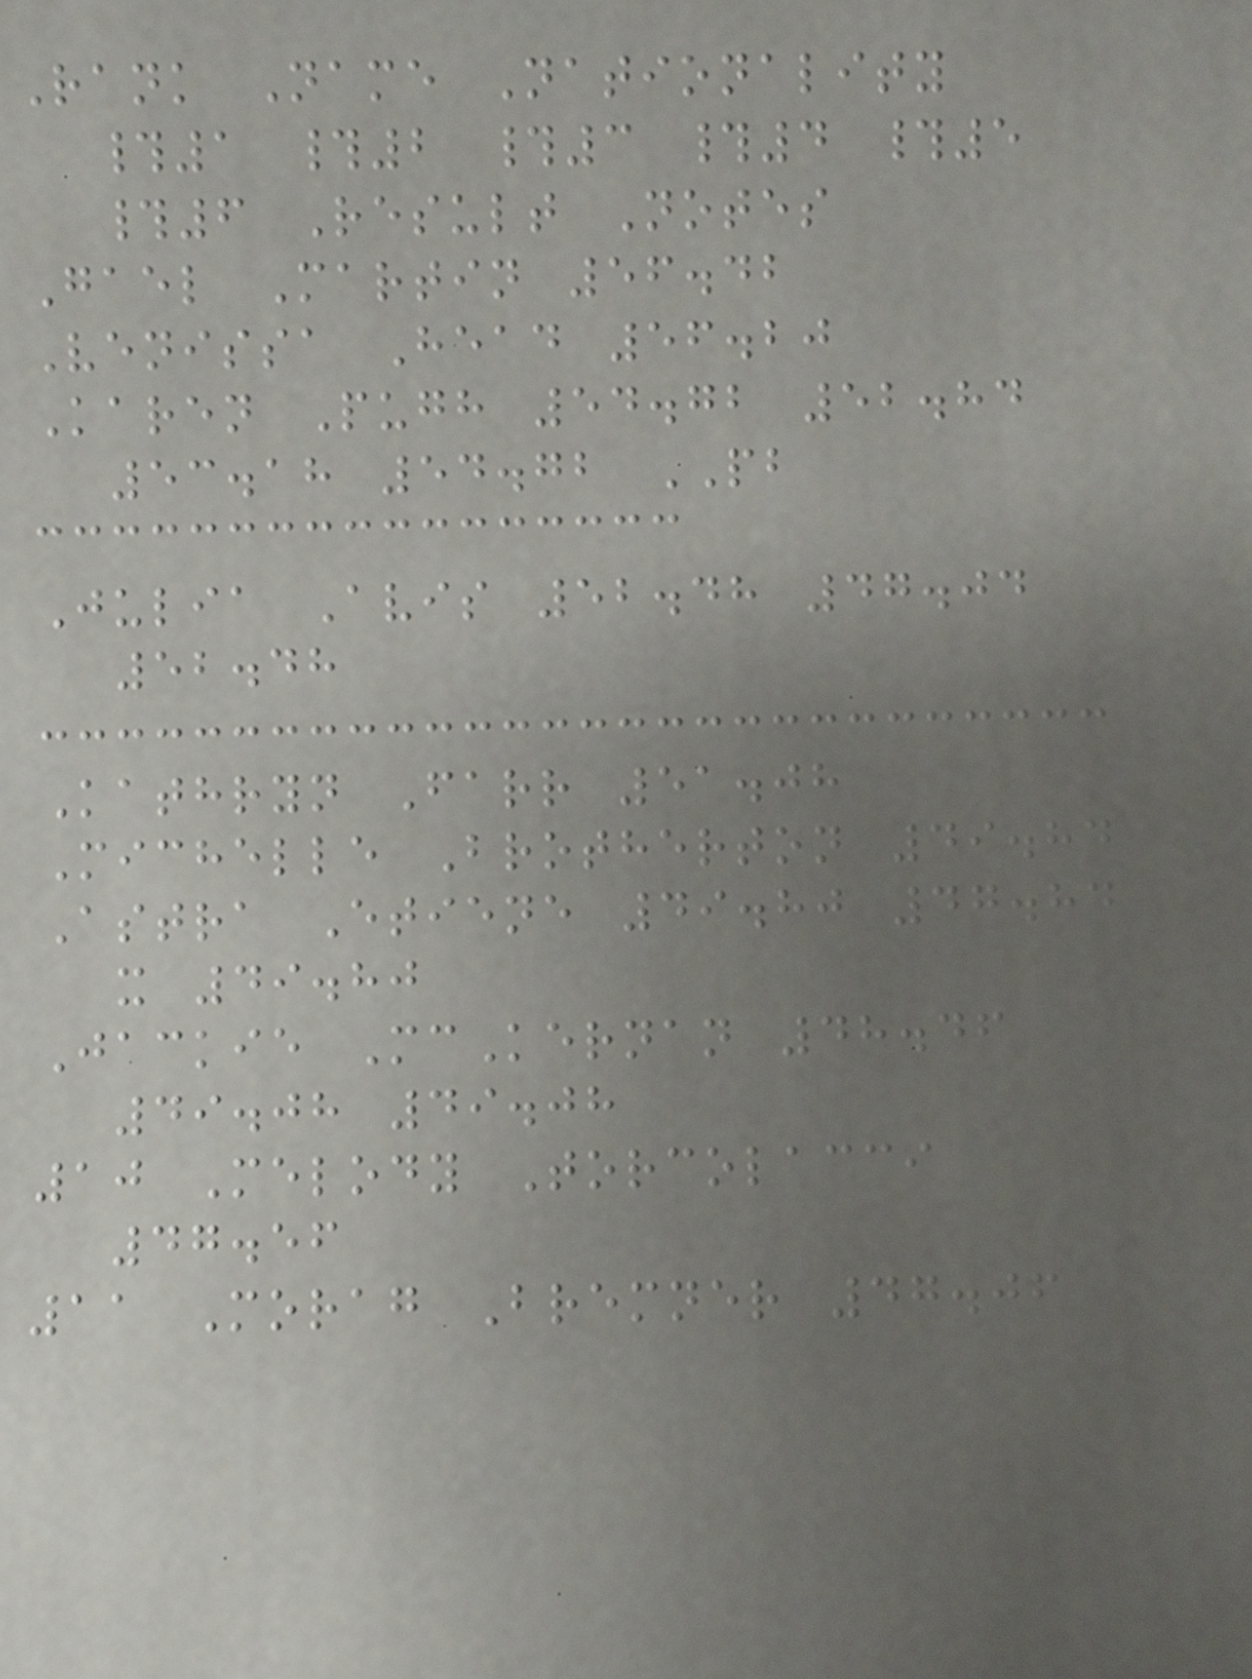Rank Name Nationality
#1 #2 #3 #4 #5
#6 Result Notes
Gael Martin 56.42
Venissa Head 56.20
Karen Pugh 54.72 52.84
53.18 54.72 PB
Julia Avis 52.48 47.04
52.48
Kathryn Farr 51.08
Michelle Brotherton 49.84
Astra Etiene 49.80 47.84
x 49.80
Jackie McKernan 48.46
49.08 49.08
10 Melody Torcolacci
47.56
11 Morag Bremner 47.06
